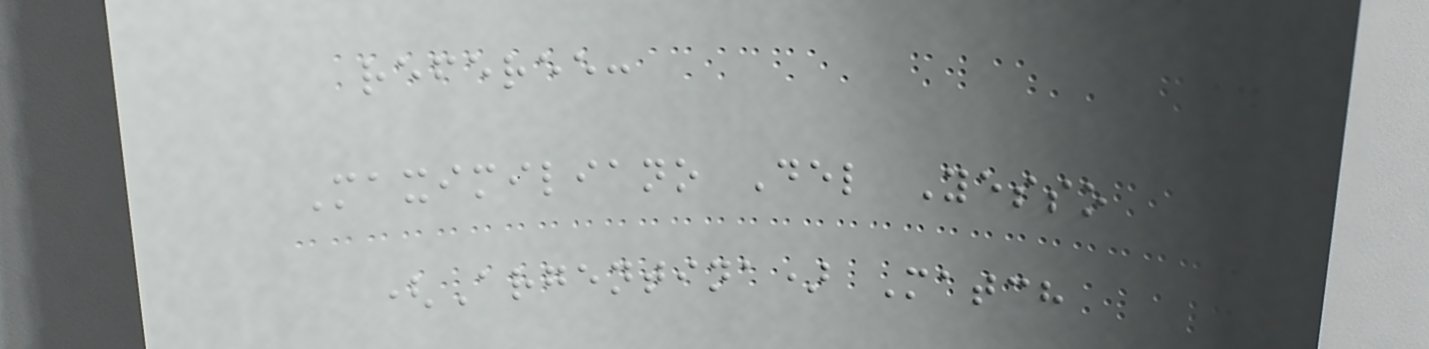referee:
Maximiliano Del Yesso
(Argentina) Match
